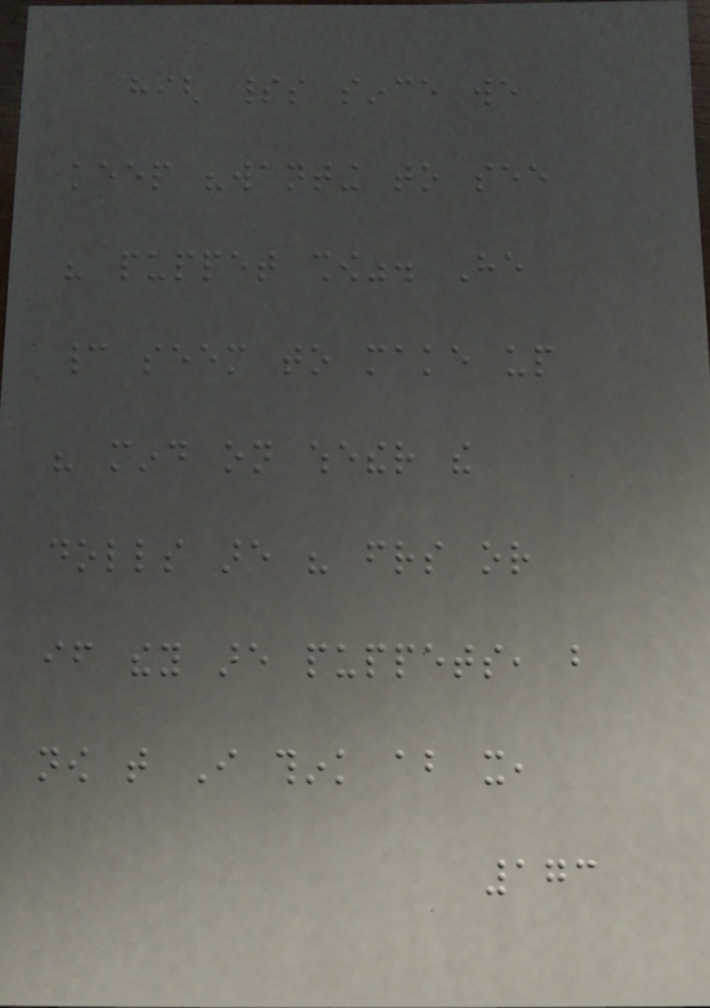high spirits since we
keep "wanting to see
his puppet show". He
cannot seem to make up
his mind on whether the
dolls are his friends or
if they are puppets, but
now that I think about it,
173
